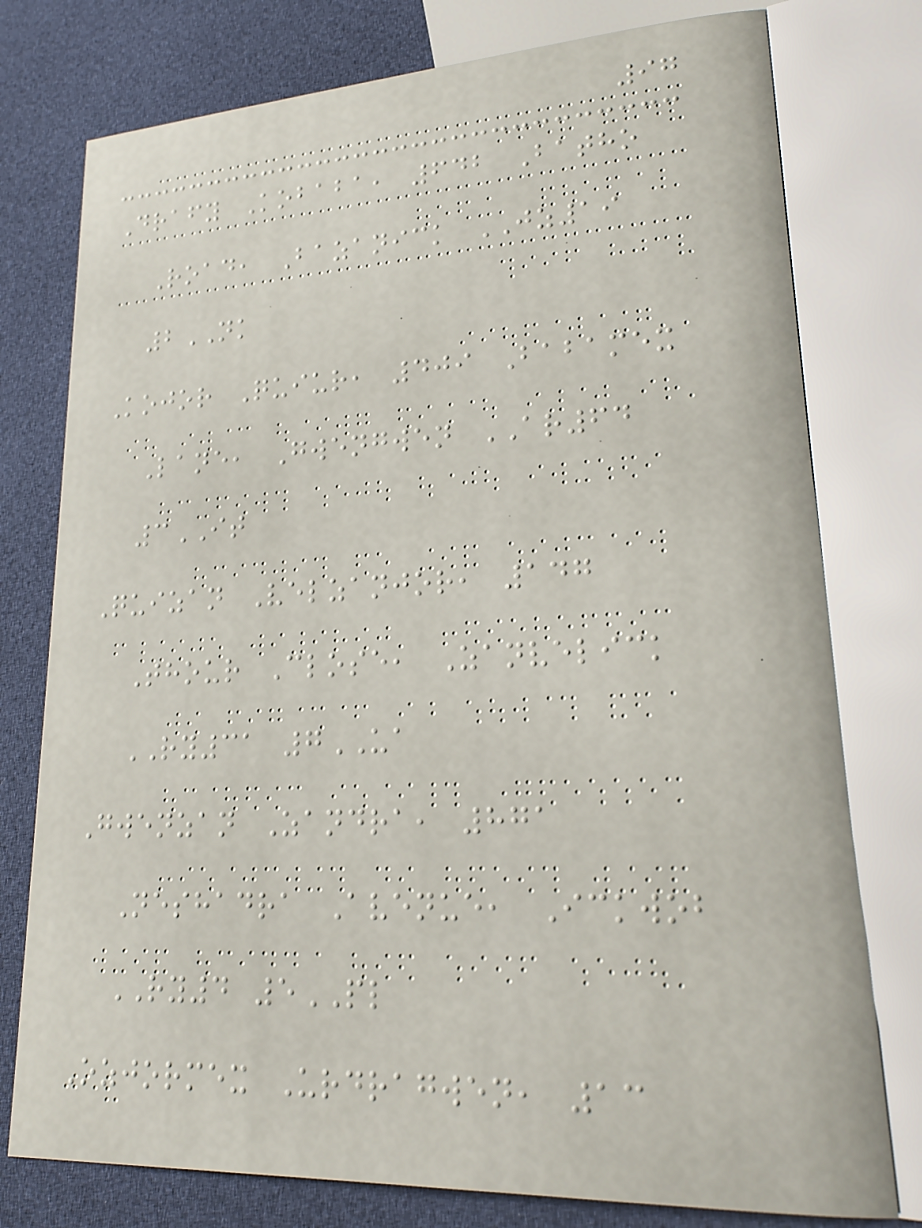97
Drafy Kobaba, 642 Batho
Road, Bazanick JZ19
2NK
Kojor Quiur, 409 Babamex
Lane, Gwengwen AR64
3IT
Quizan Velzanjor, 147
Thour Close, Zanvelick
RY31 7UA
Gwenzan Zandra, 871
Neshadra Avenue, Ickwob
RY4 5PL
Ozjormex Urdragwen, 13
